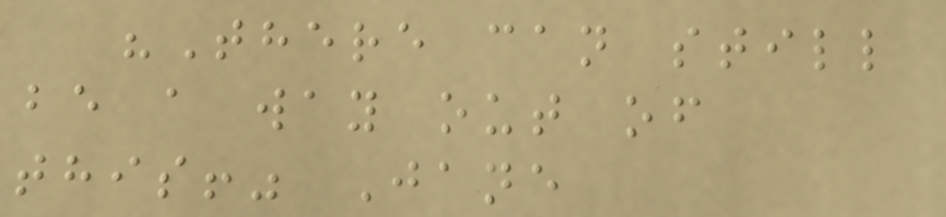"There can still
be a way out of
this!" Jane
